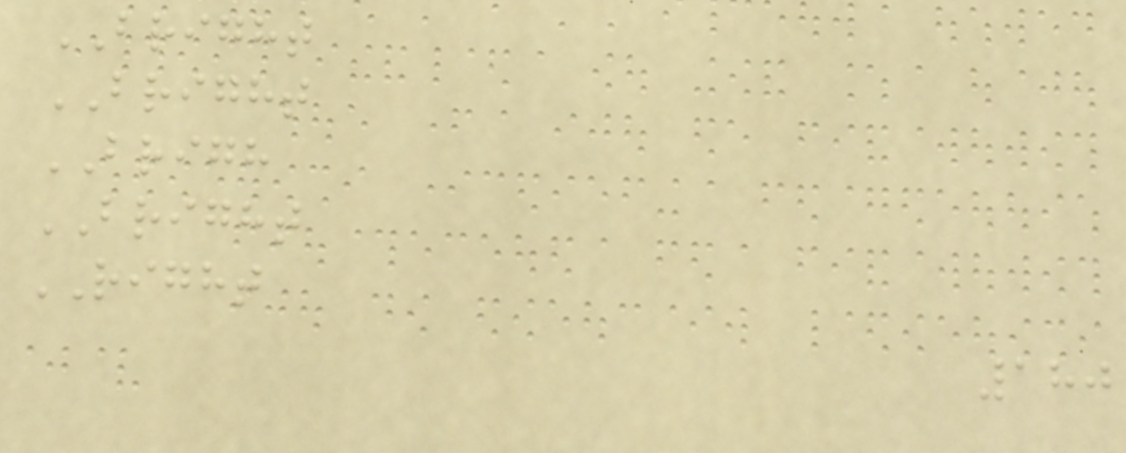BRIGHT
BRIGHT
BRIGH
BRIGHT
RIGHT
180
